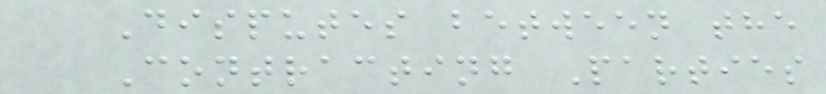Disputes between the
Contracting Parties
